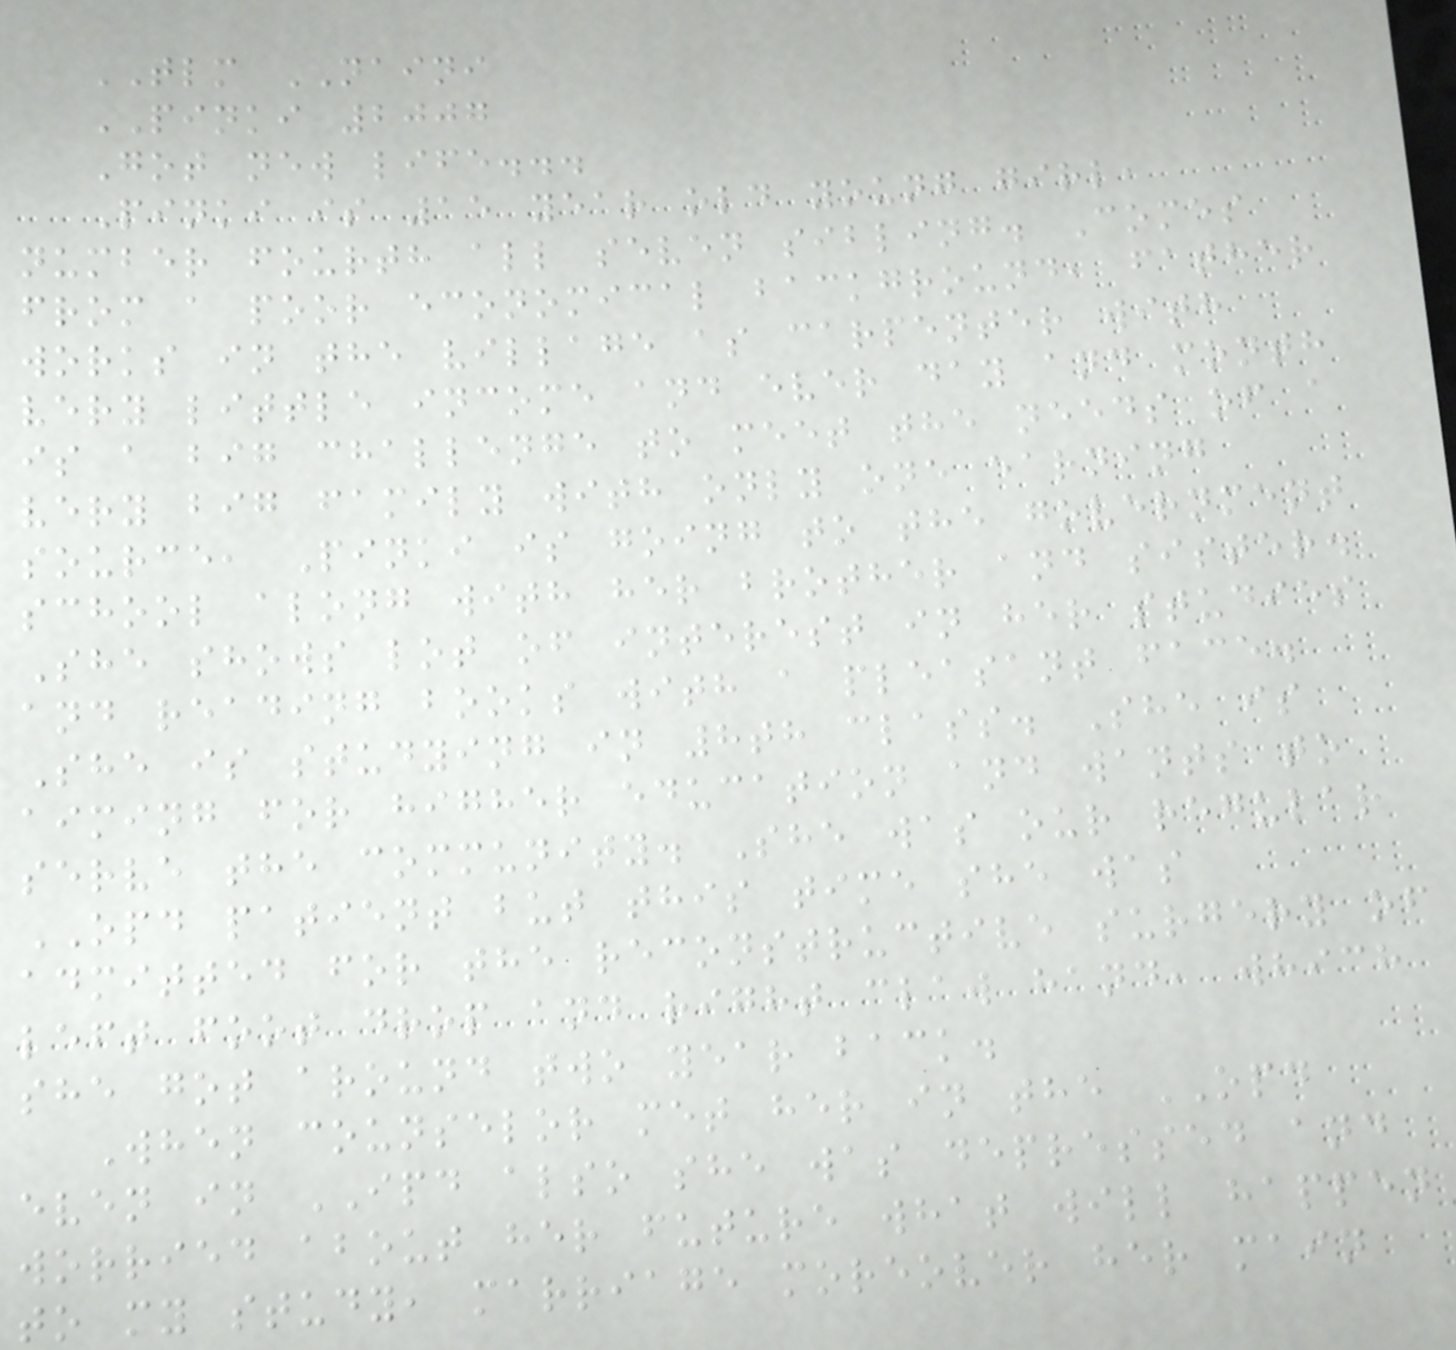TLM NAINI
PINKI 2007
Got new life...
Pinki is 15 year old young girl,
number fourth all seven sibling. Comes
from a poor economical background, father
works in the village as carpenter with
very little income and ever day and month
is a big challenge to meet the needs of a
very big family with only one earning
source, Pinki is going to the government
school along with her brother and sister.
She shows lot of interest in her studies
and reading books with a pleasant face.
She is studying in 8th class. She is
aiming for higher education and wants to
serve the community. She was our regular
OPD patient but this time she was
admitted for the reconstructive surgery of
left foot drop and right claw hand, which
she got around two year back.
When counselor met her in the OPD
even in IPD also she was depressed and
worried about her future what will happen
to my study, marriage moreover her main
